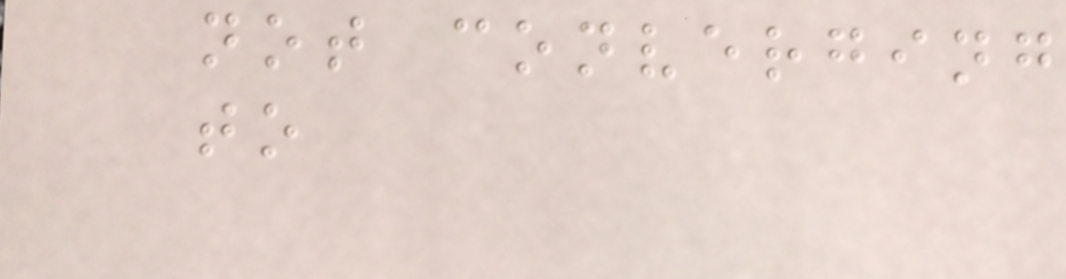not converging
to
